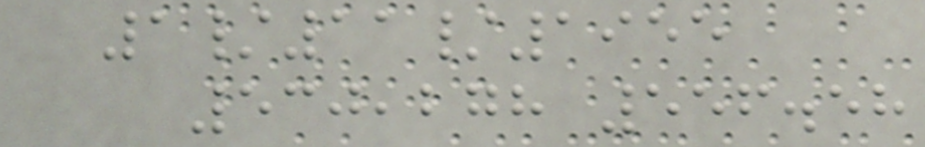1/11/1955
530,278 556.58
